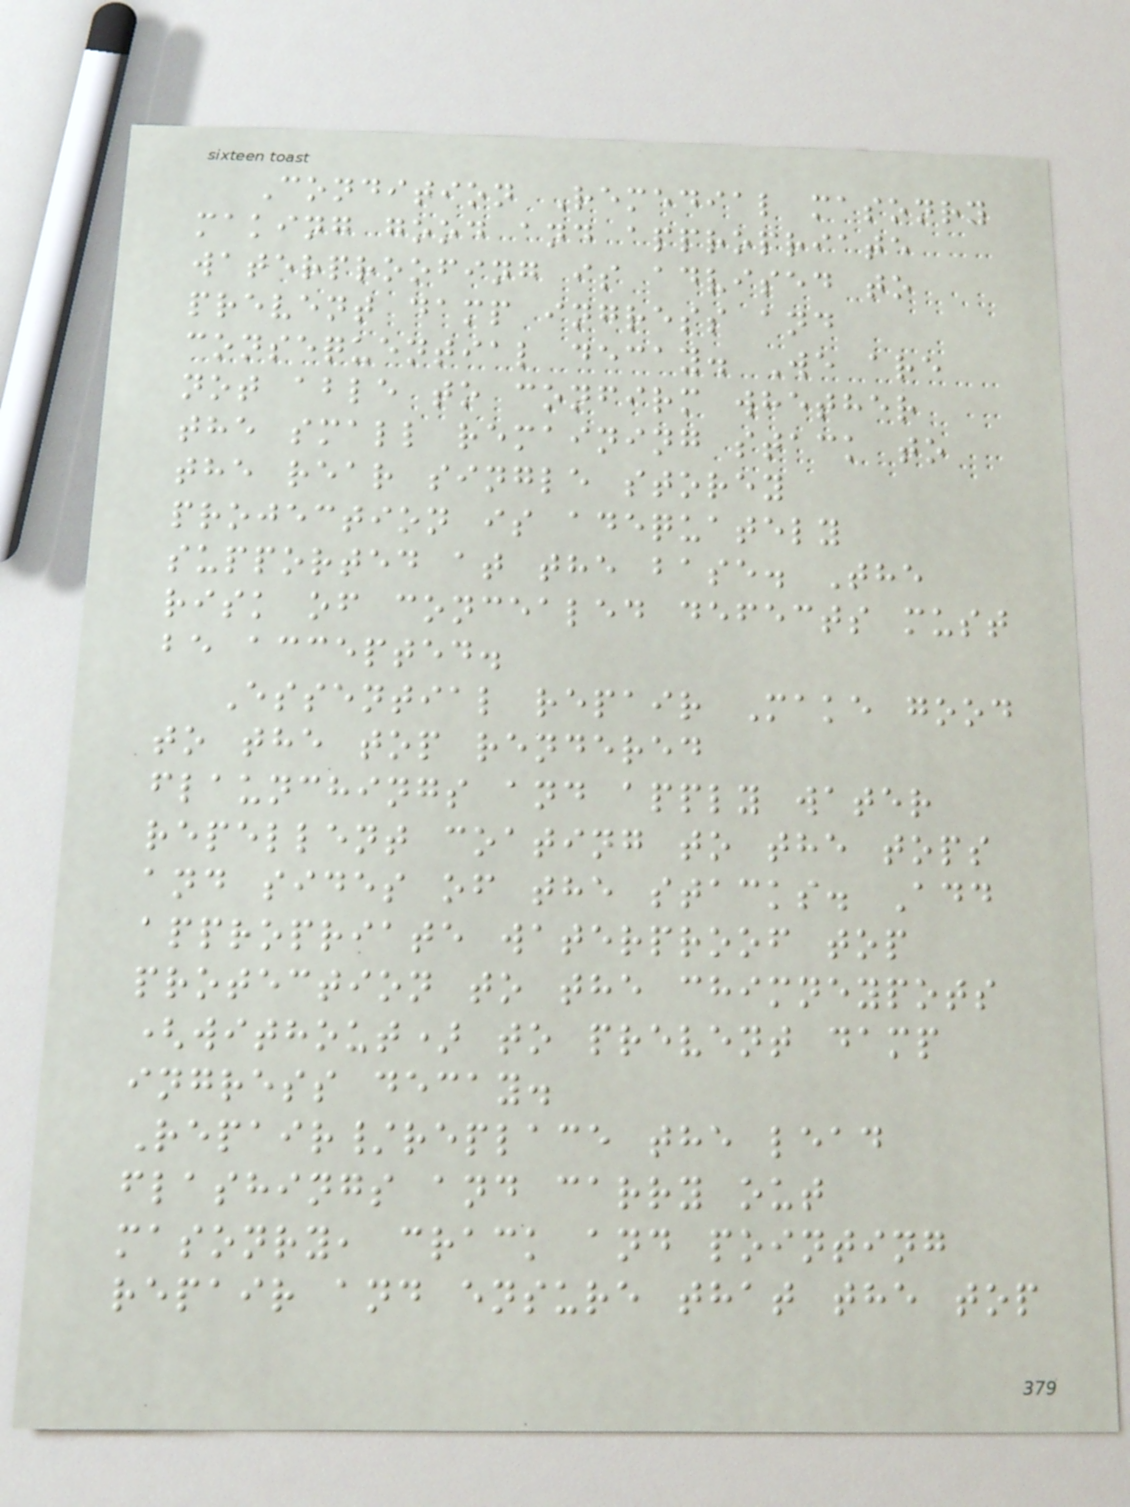Condition Remedial masonry
making good and appropriate
waterproofing is advised to
prevent damp ingress and
consequential decay. We are
not able to confirm whether
the small remaining stack to
the rear single storey
projection is adequately
supported at the base. The
risk of concealed defects must
be accepted.
Essential repair Make good
to the top rendered
flaunchings and apply water
repellent coating to the tops
and sides of the stacks. Add
appropriate waterproof top
protection to the chimneypots
(without) to prevent damp
ingress decay.
Repair/replace the lead
flashings and carry out
masonry, crack and pointing
repair and ensure that the top
